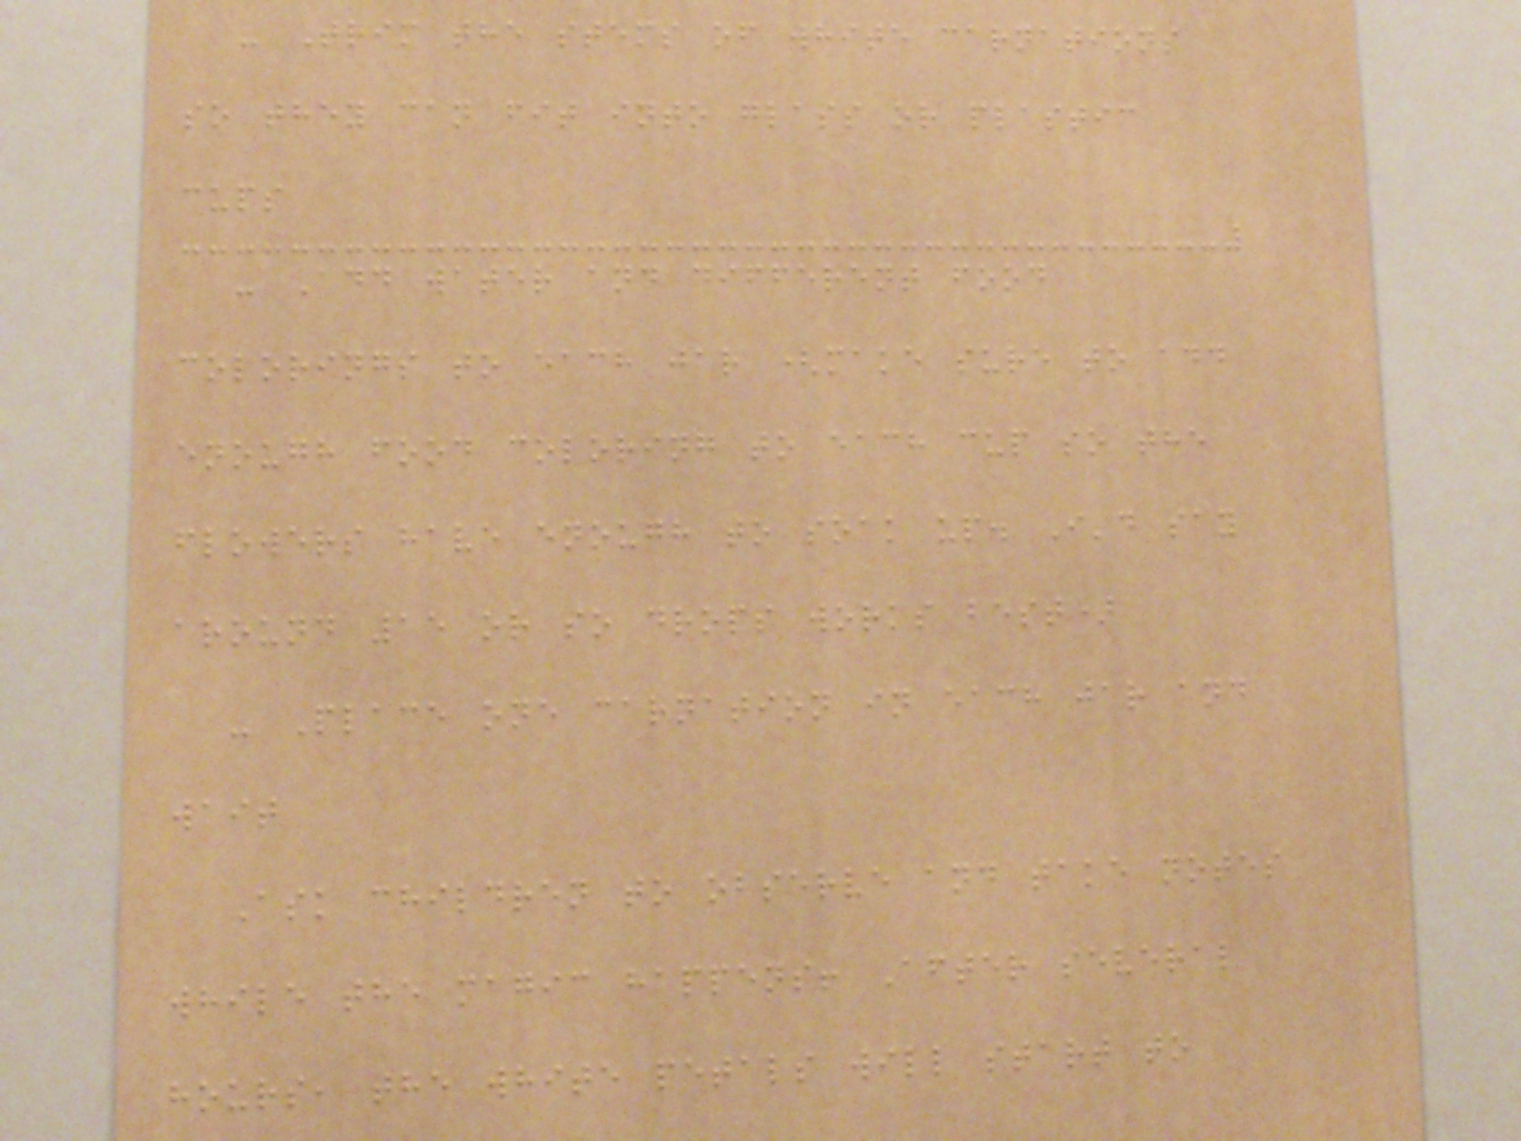- Trim the stems of white carnations
so they can fit into glass or plastic
cups
- Add water and different food
colorings to each jar (make sure to add
enough food coloring to each cup so the
flowers have enough to soak up. I'd say
around 15 or so drops works best)
- Place one carnation in each jar and
wait
Ask children to observe and take notes
while the magic happens! After several
hours, the white petals will start to
